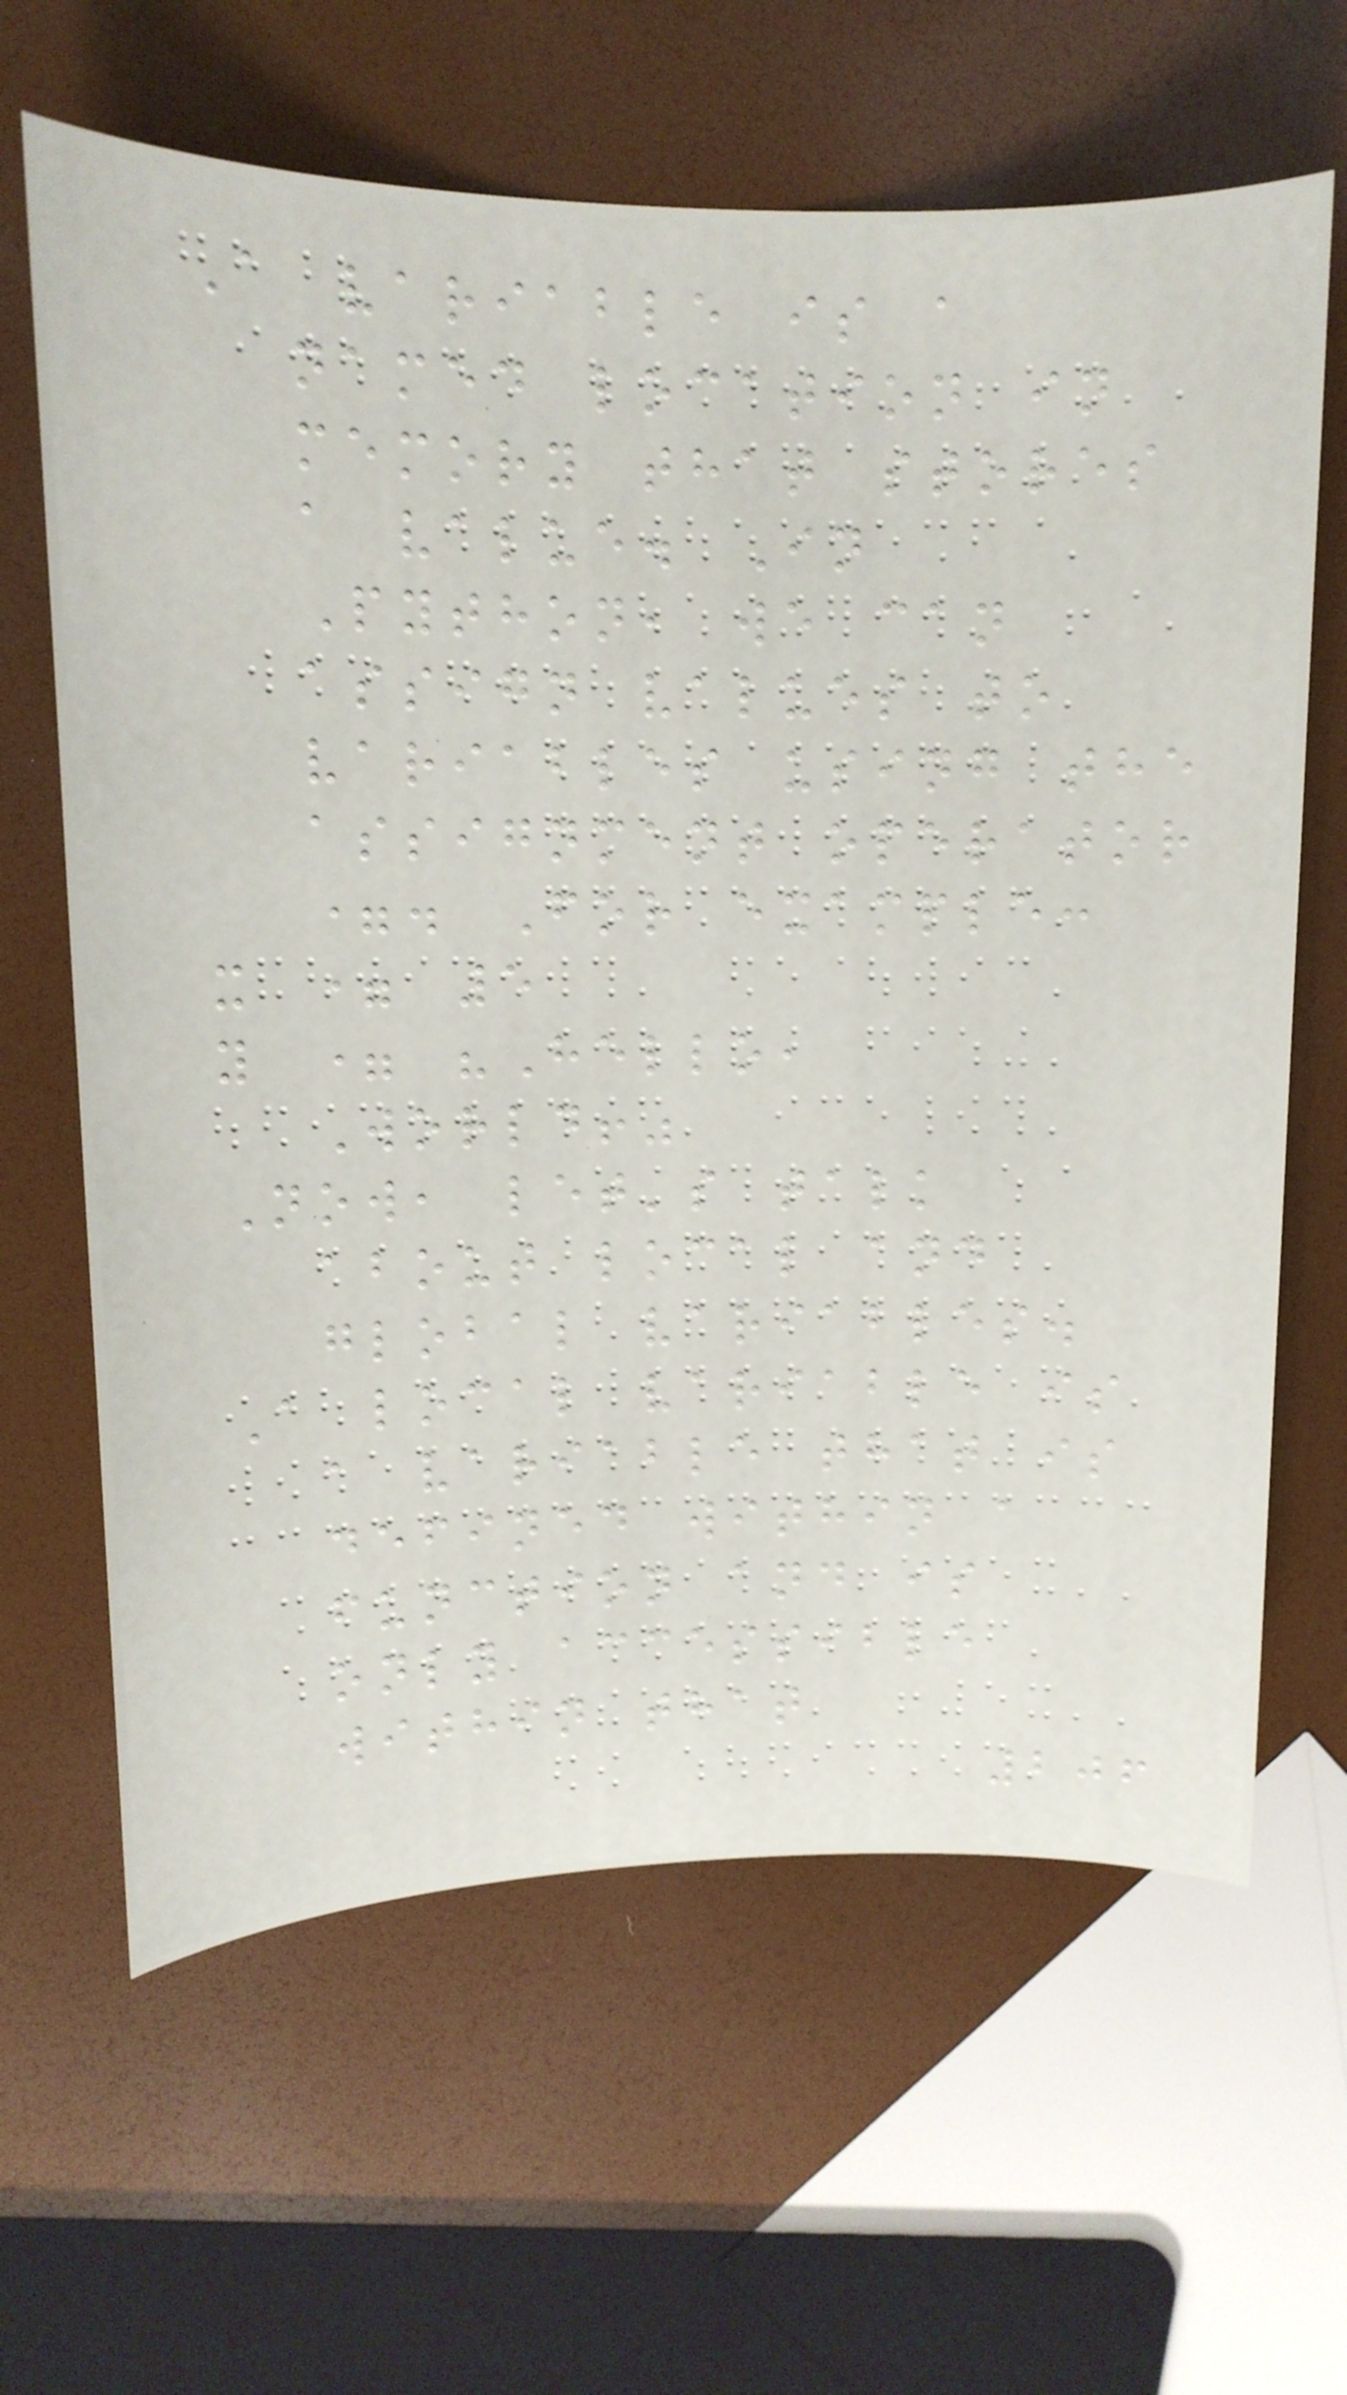A variable is a
named location in
memory that stores
a value. In
Python, we can
assign values to
variables using the
assignment operator
=. For example:
x = 5
y = "Hello,
World!"
Now, let's talk
about local and
global variables.
A local variable is
a variable that is
defined within a
function and is
only accessible
within that
206
